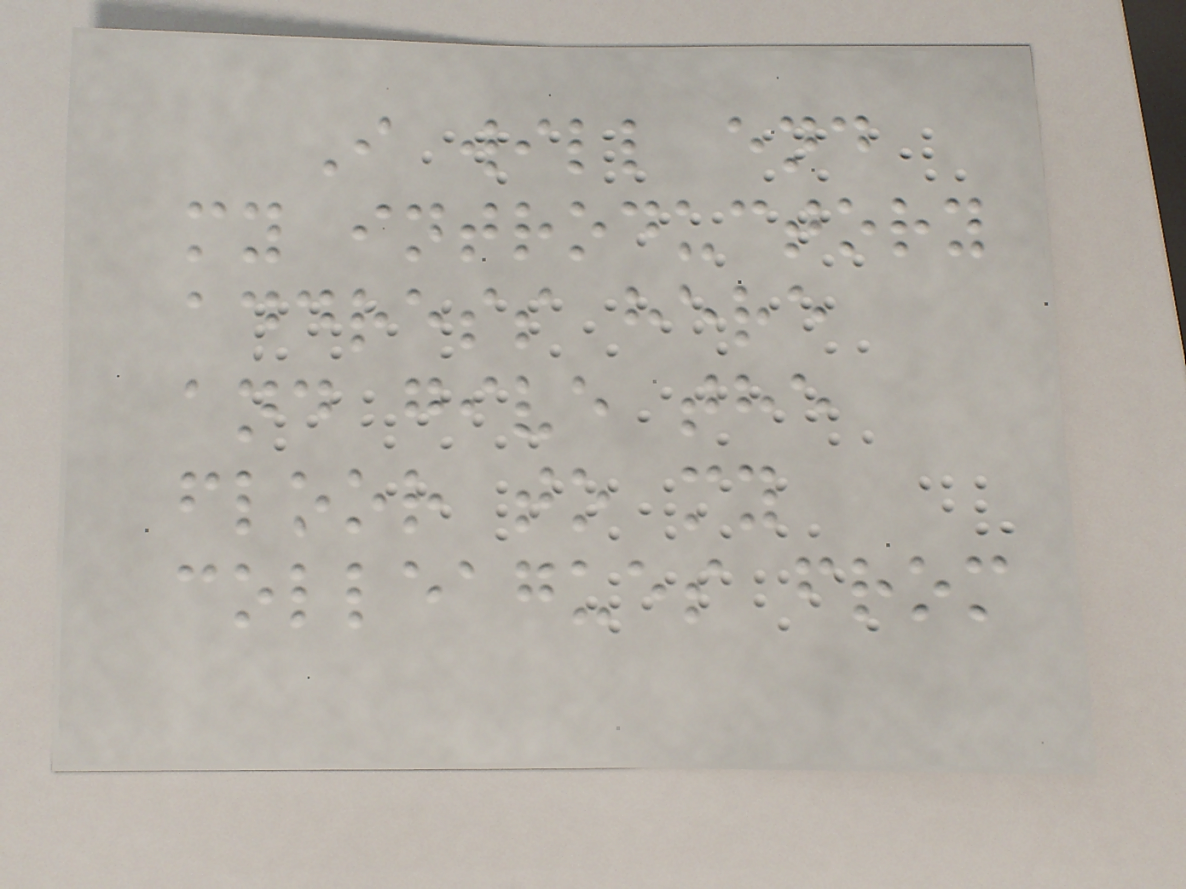I will end
my introductory
address here
and give the
floor to my
colleagues from
